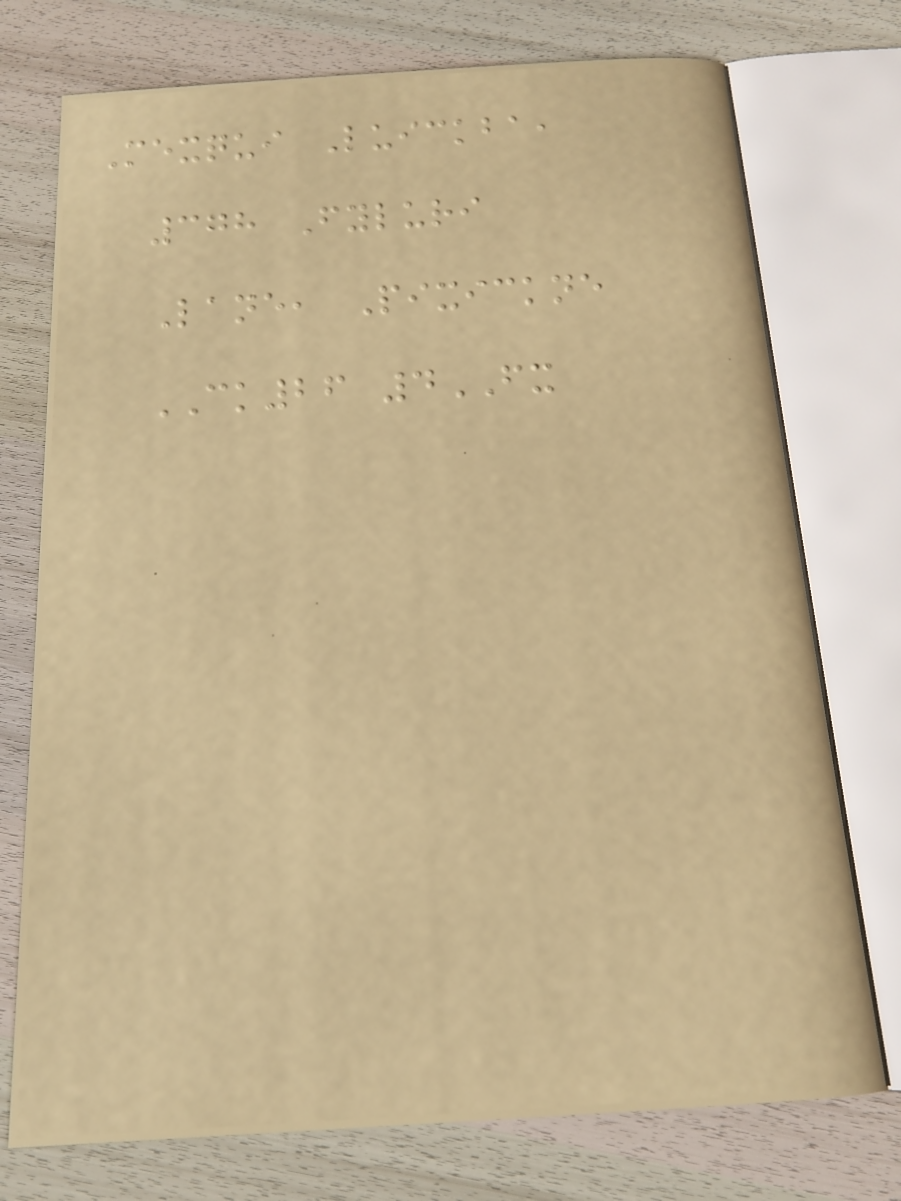Mexqui Luickba,
378 Fyluri
Lane, Pixickne
CK26 4FX
